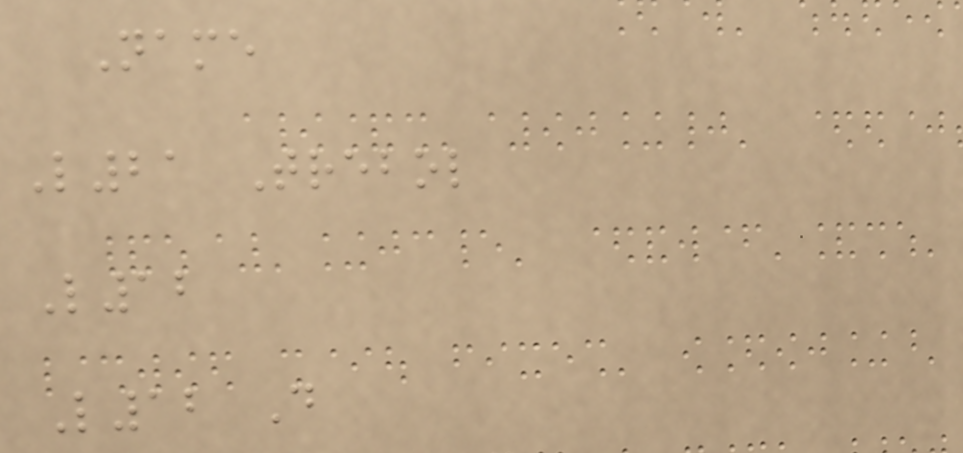Name
L21 Trebol
L12
L12 D
